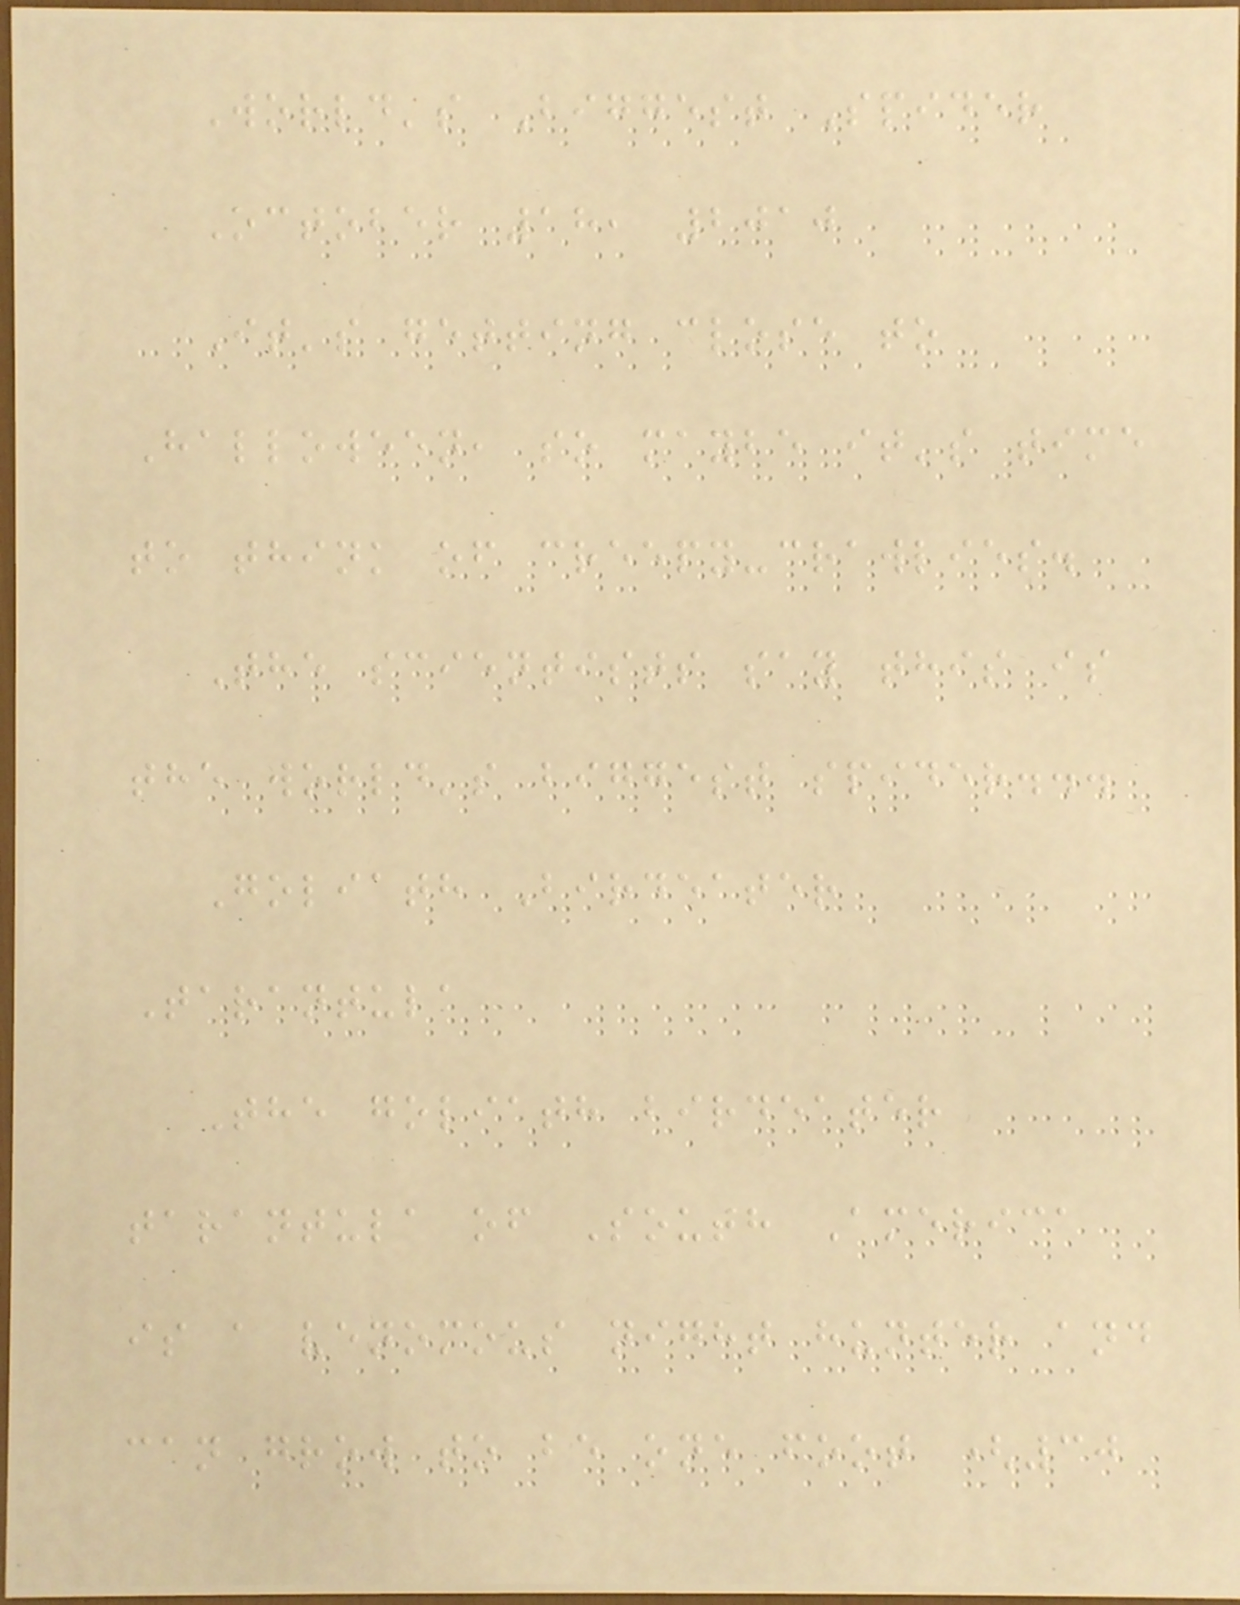World's Biggest Spider
October 18, 2010
It's getting close to
Halloween, so maybe it's time
to think of creepy-crawlies.
The scientists say this is
the world's biggest spider...
Goliath Birdeater
Tarantula
The goliath birdeater
tarantula of South America
is a venomous night hunter and
can grow to be one foot (30
